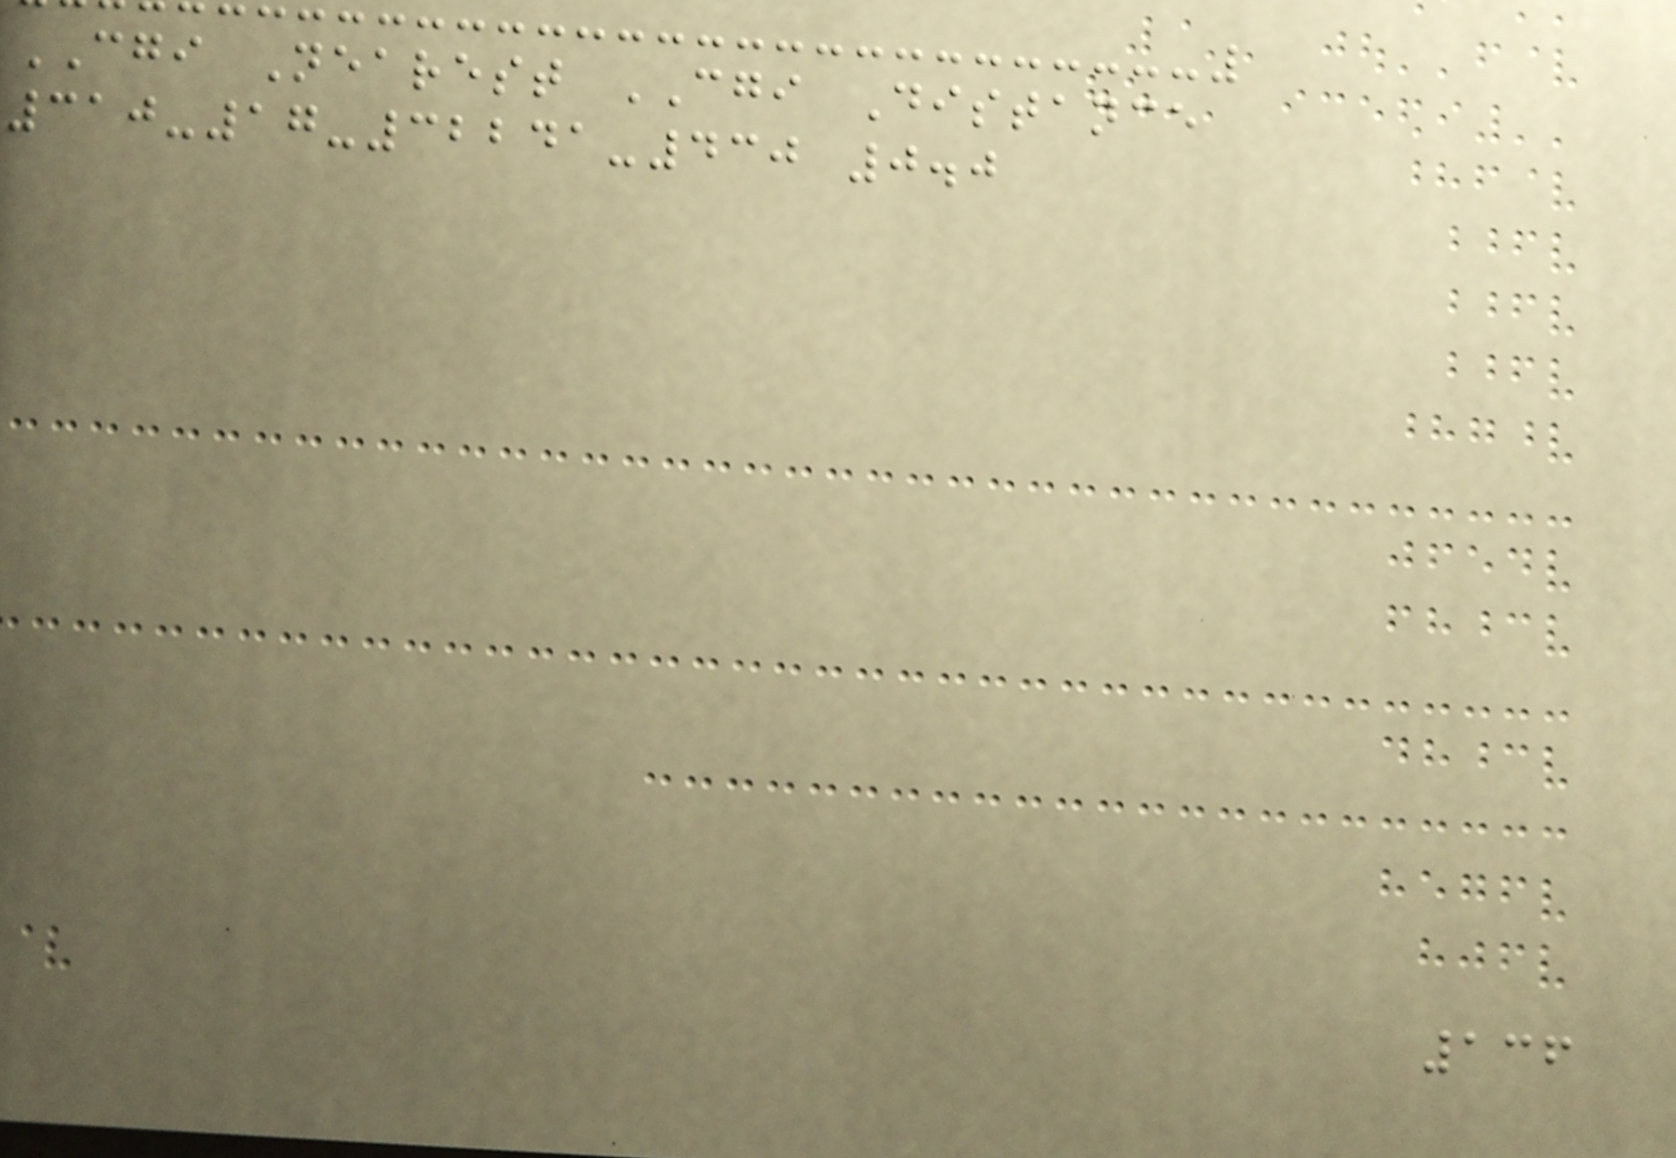CGI Nearest CGI Distance
310-17-32241-430 0.0
136
